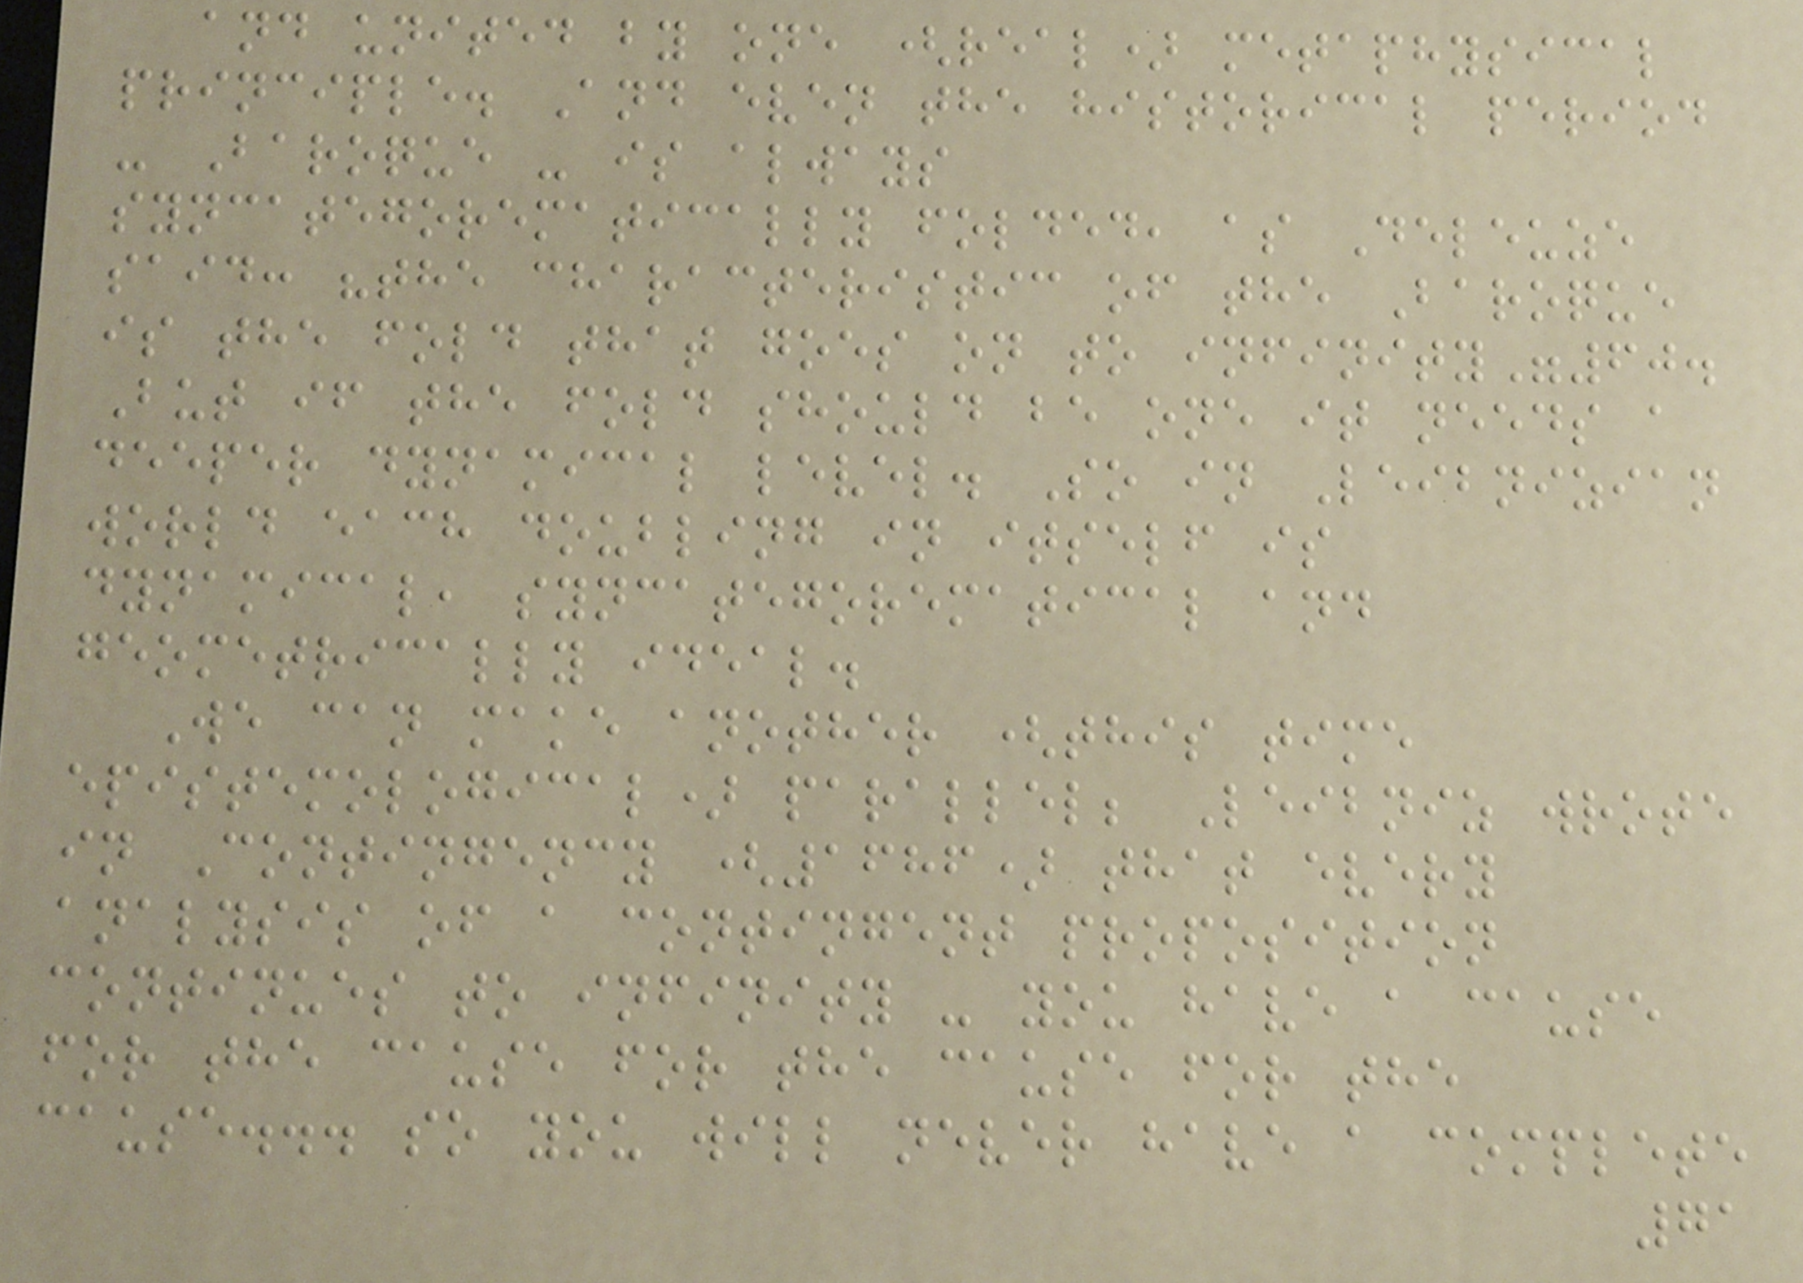and united by one (real) metaphysical
principle. And even the historical period
- Baroque - is always
syncategorematically folded, as Deleuze
said: "the characteristic of the Baroque
is the fold that goes on to infinity"60.
But if the fold should be one it needs a
deeper dynamical level. So in Leibnizian
world each doubling in itself is
dynamical, syncategorematical and
geometrically ideal.
We can make another (this time
epistemological) parallel; Leibniz wrote
in Contingency (1686) that every
analysis of a contingent proposition
continues to infinity - you have a cause
for the cause for the cause for the
cause... so you will never have a complete
71
